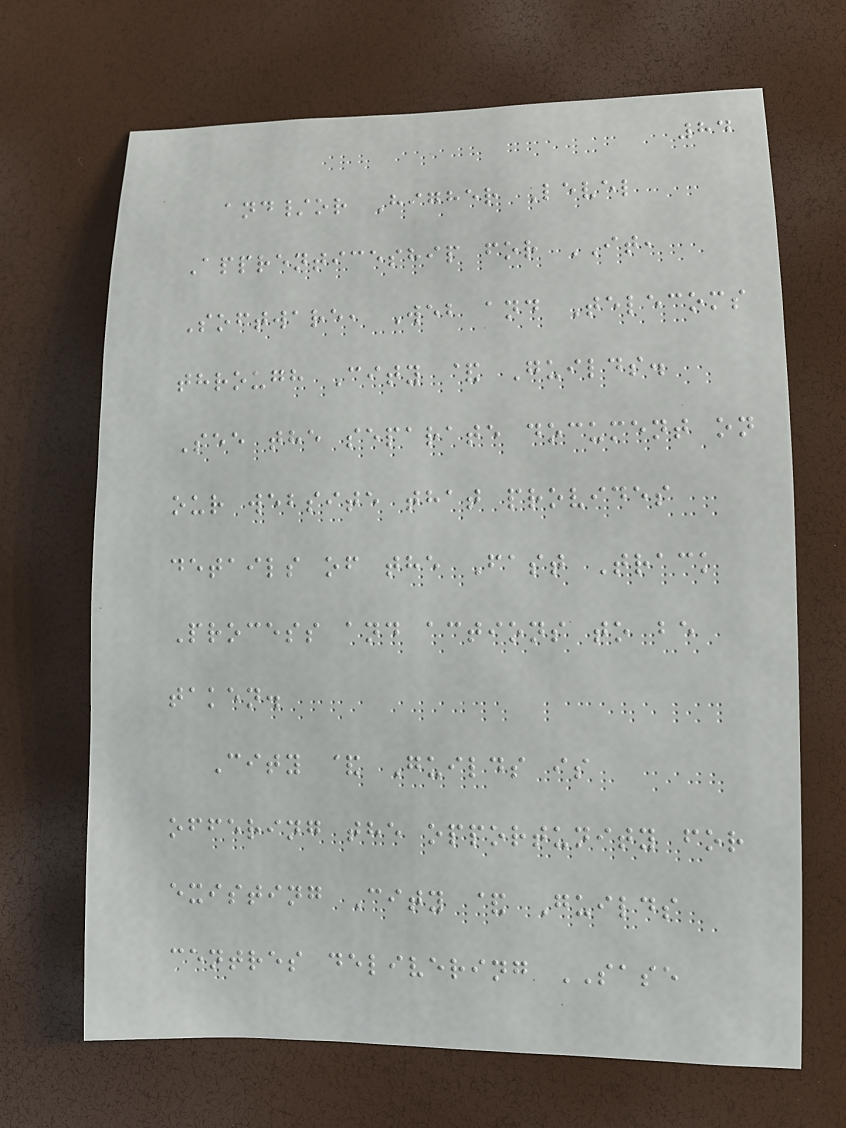84
and/or Higher Level
Apprenticeship for IT,
Software, Web and Telecoms
through City & Guilds.
See the separate document on
our website that provides
details of the Fast Track
Process and actions to be
taken.
City & Guilds is
offering the opportunity for
existing City & Guilds
centres delivering SASE
